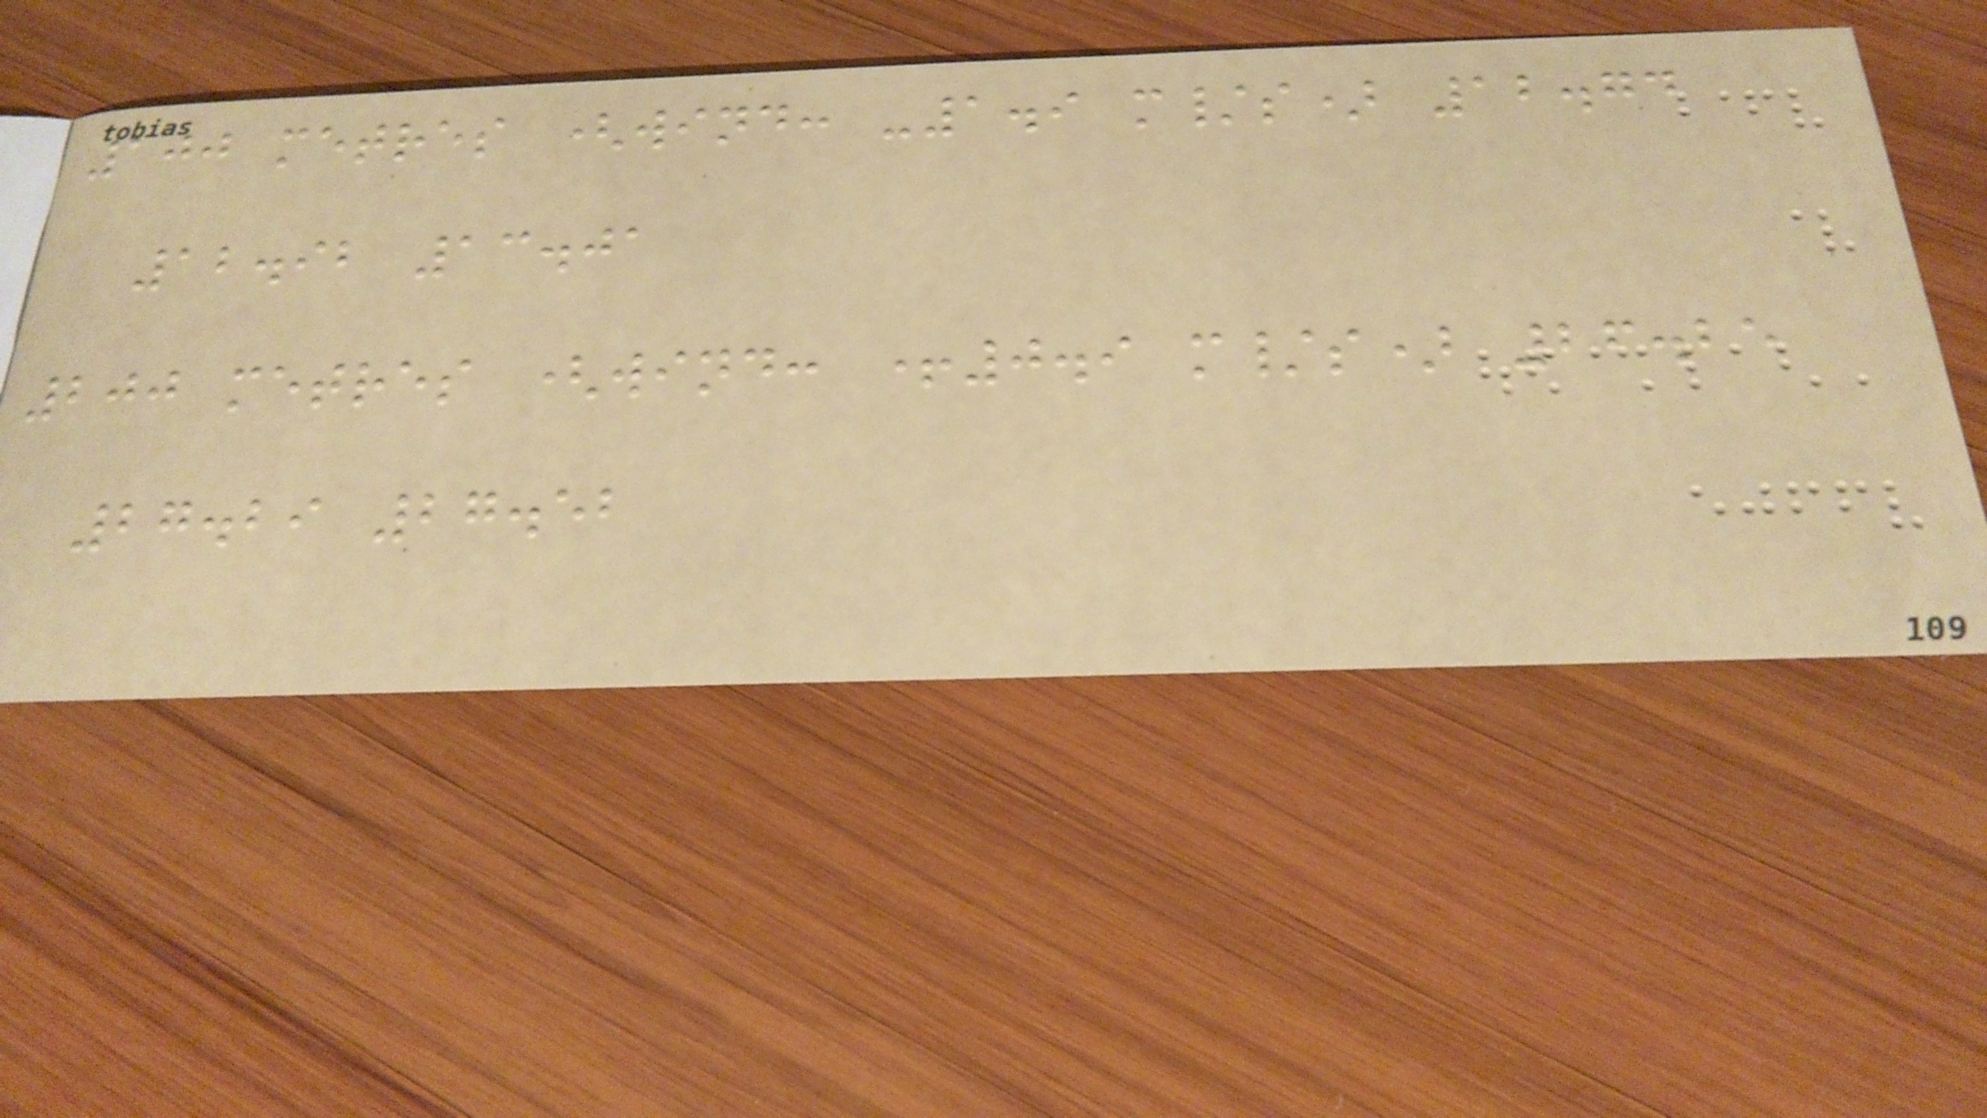100 metres (wind: -1.9 m/s) 12.74
12.92 13.01
200 metres (wind: +0.9 m/s) 26.25
27.29 27.52
